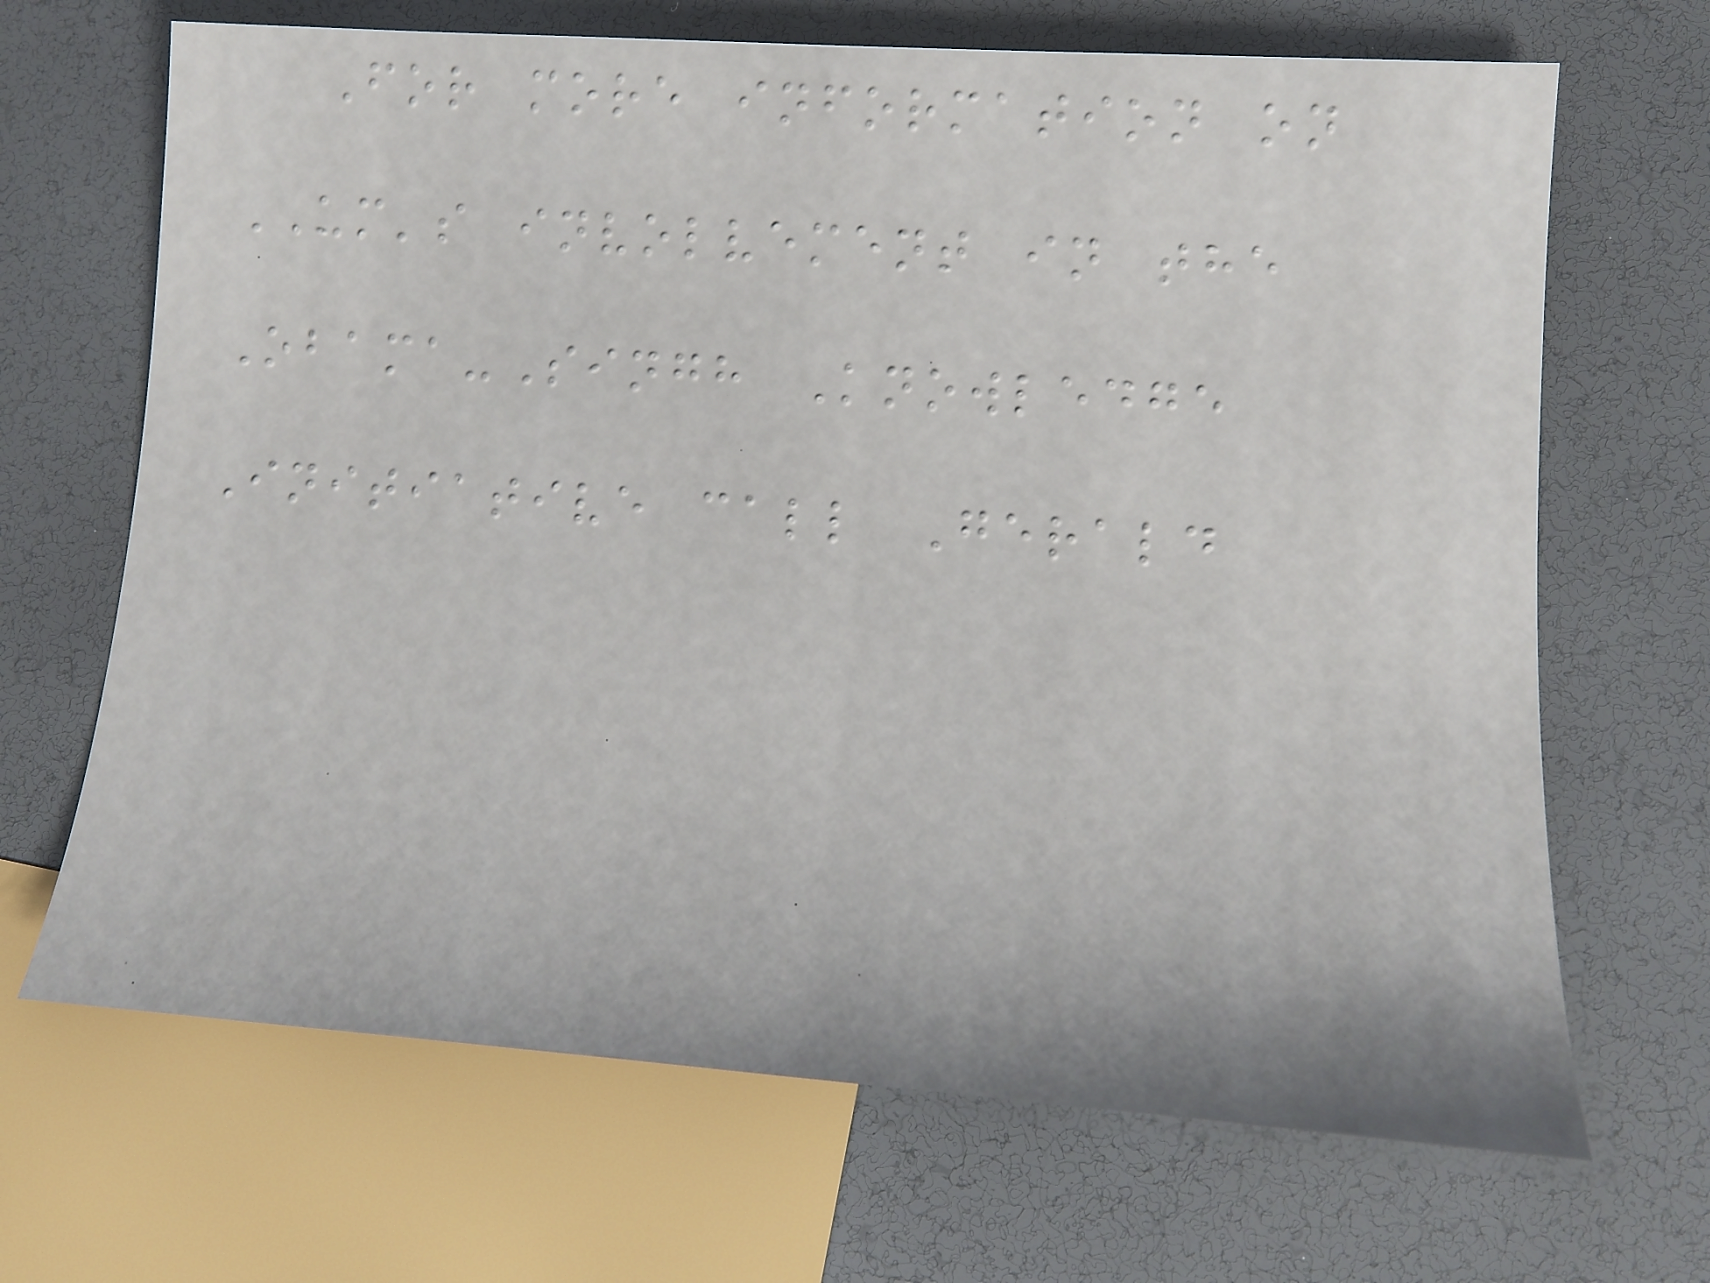For more information on
UM's involvement in the
Obama-Singh Knowledge
Initiative call Gerald
